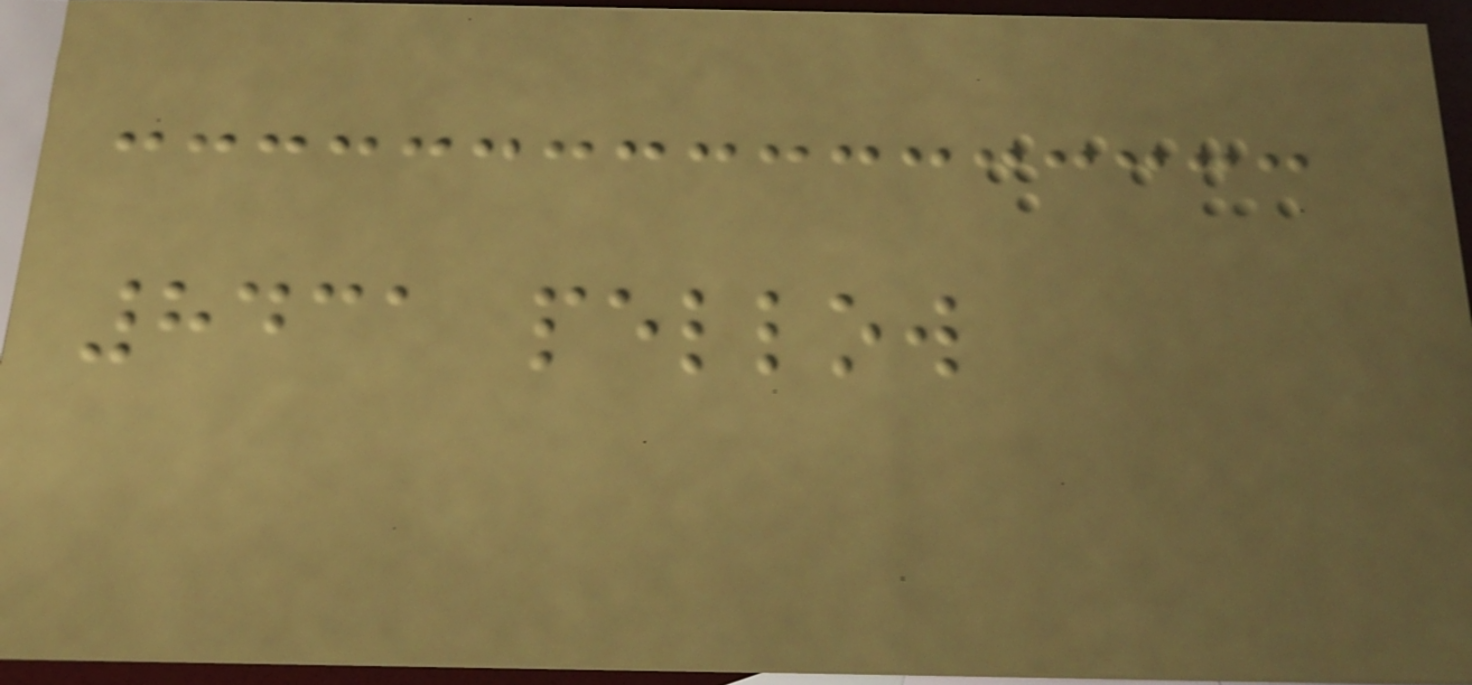8431 pellow
